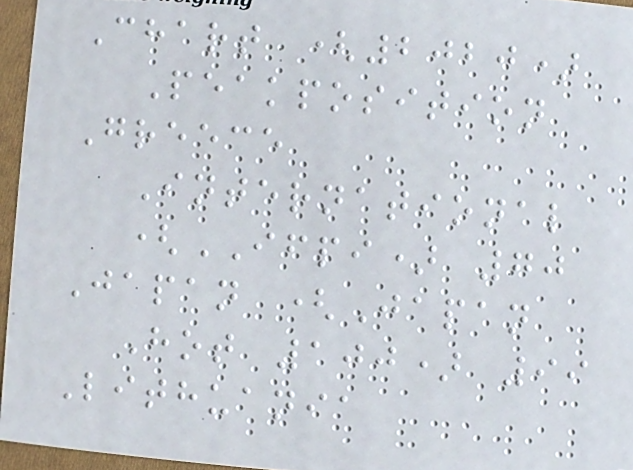Chart (2020)
Peakposition
Greece
International
(IFPI) 70
Japan (Japan
Hot 100) 99
Lithuania
